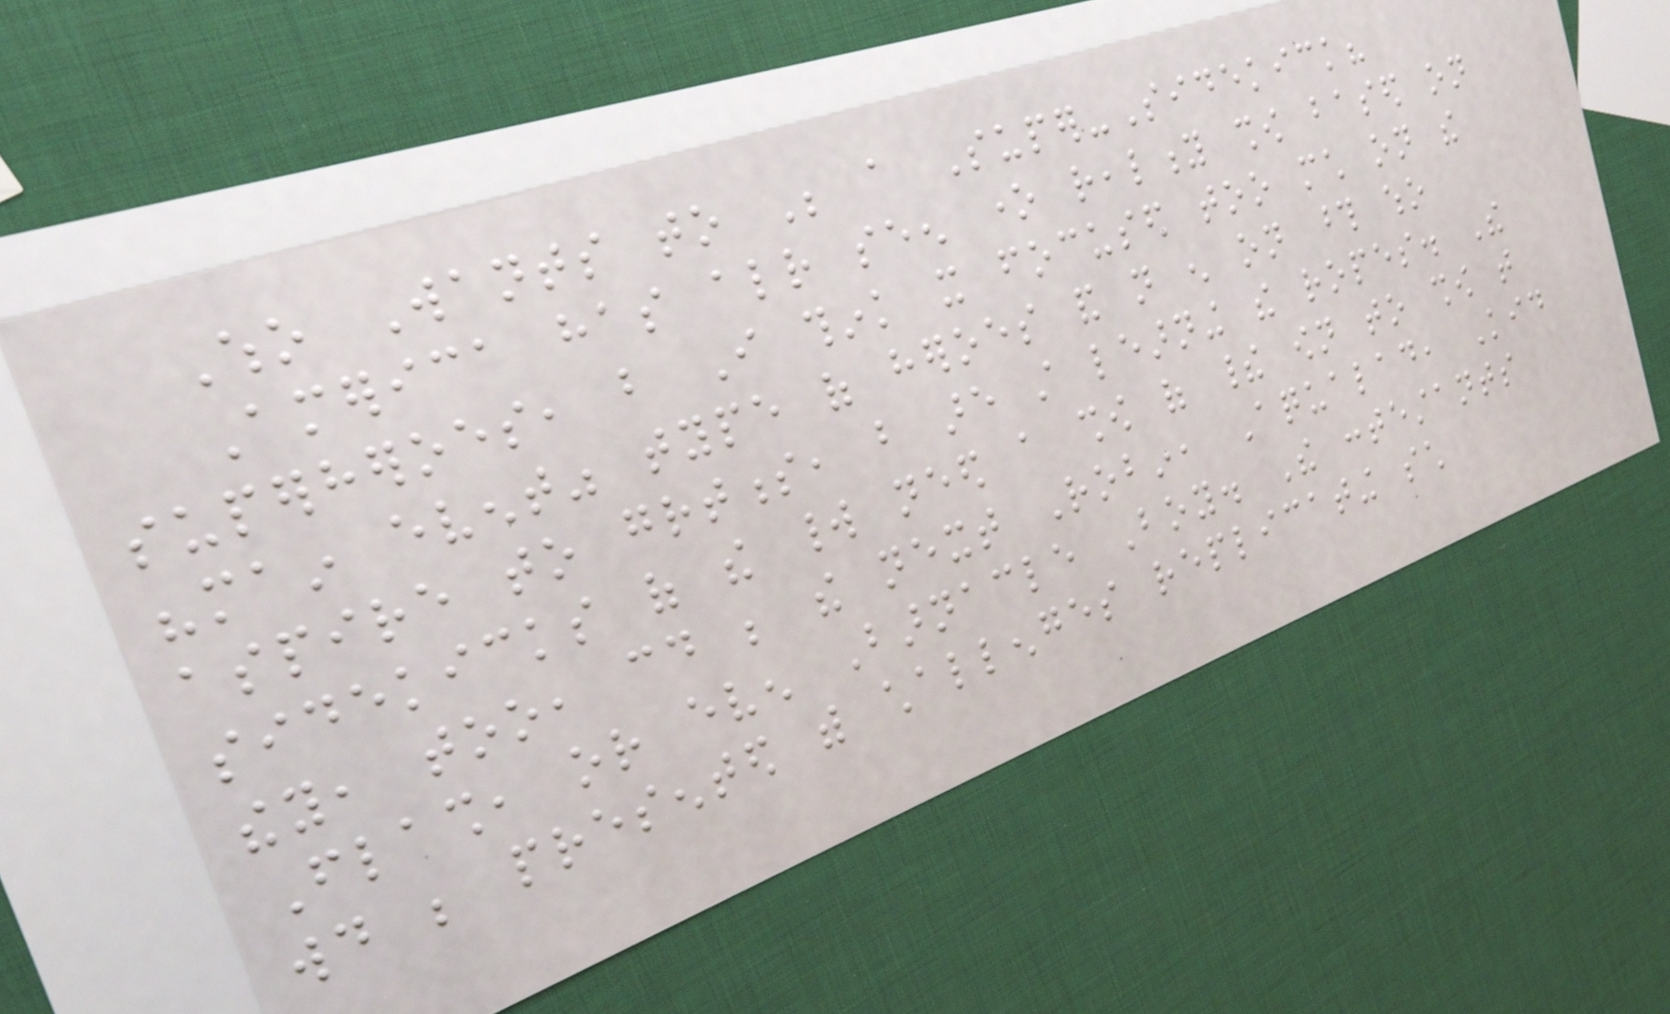Who Wants to Be a Super-Sidekick?
America has already seen one reality show based on
superheroes, but I think it focused too much on the
"main event" type of heroes and not enough on those who
aspire to greatness, but are still learning the ropes. The
sidekicks of the world need a show of their own to show that
they, too, could be the next Robin, Aqualad, Kid
Flash, or even Barnacle Boy. The contestants
would be presented with challenges replicating such
